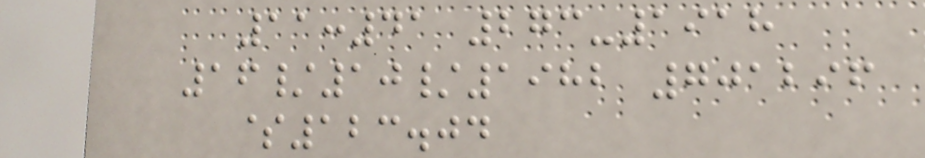11:41 273-1918
16/10/1982 701296
$123.04
